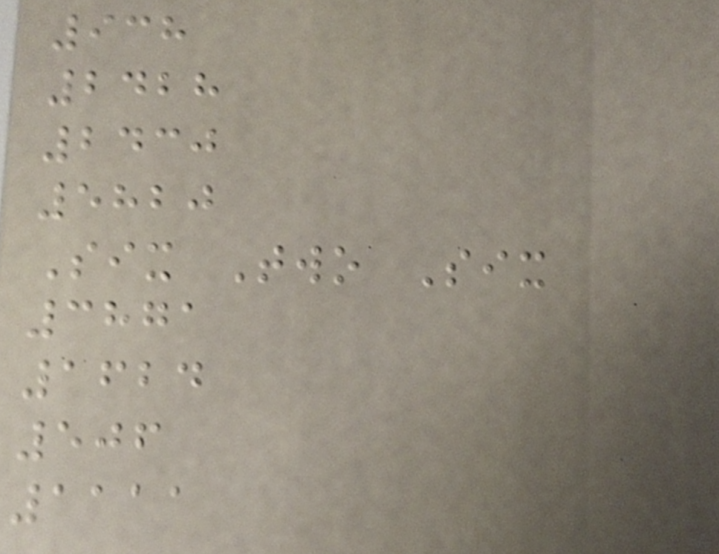938
2428
2430
5820
Six Two Six
3871
1624
506
1111
